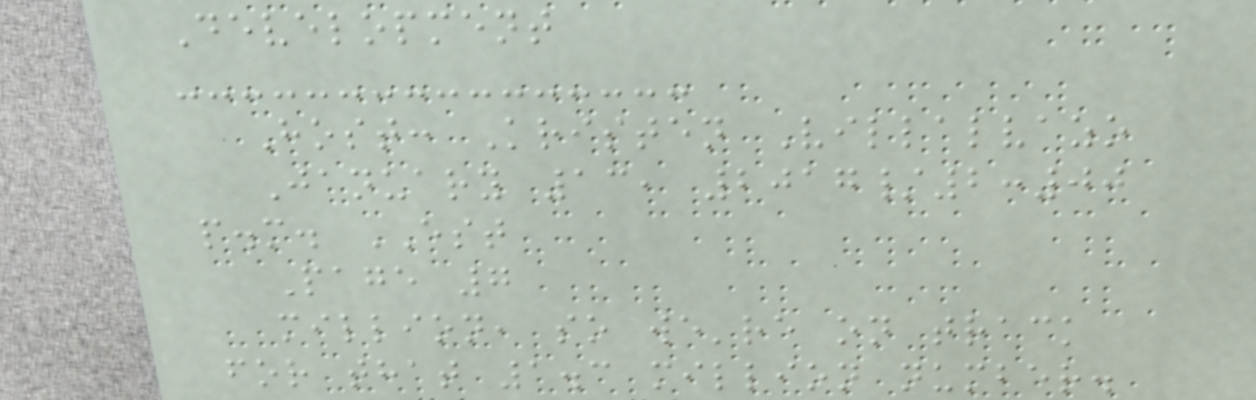Development
Host: Kristen Villalvazo
January 13, 2017/2:00
p.m. EST
Page 7
million, so we're on track
for that 1.3 million number.
